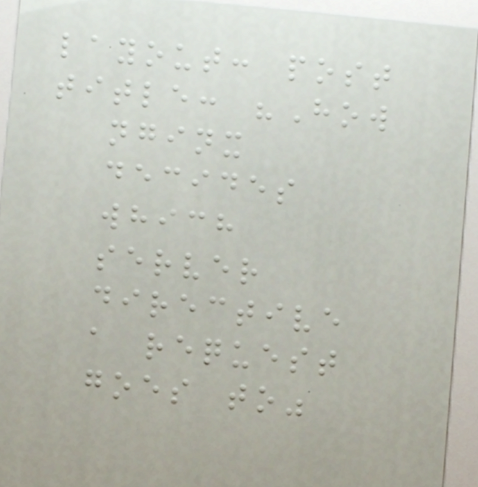layout: post
title: "How
nginx
decides
which
server
directive
a request
goes to"
